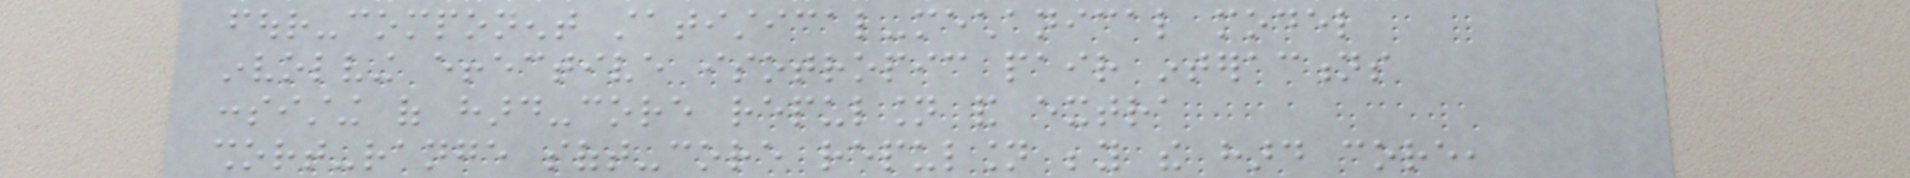four-component statistical-mechanical model
involving effective isotropic pair interactions
consisting of hard-core repulsion and extra
short-range soft-core repulsion beyond the hard core,
